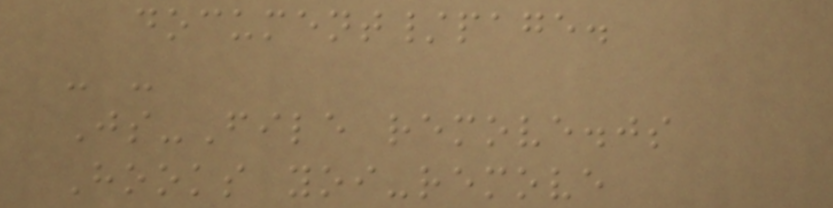document/page.
- -
Js-File remove.js
Hooks yoi-remove
